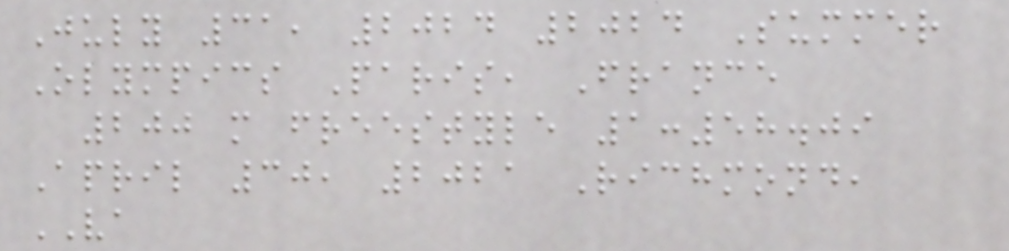July 31, 2024 2024 Summer
Olympics Paris, France
200 m freestyle 1:58.09
April 30, 2021 Richmond,
VA
